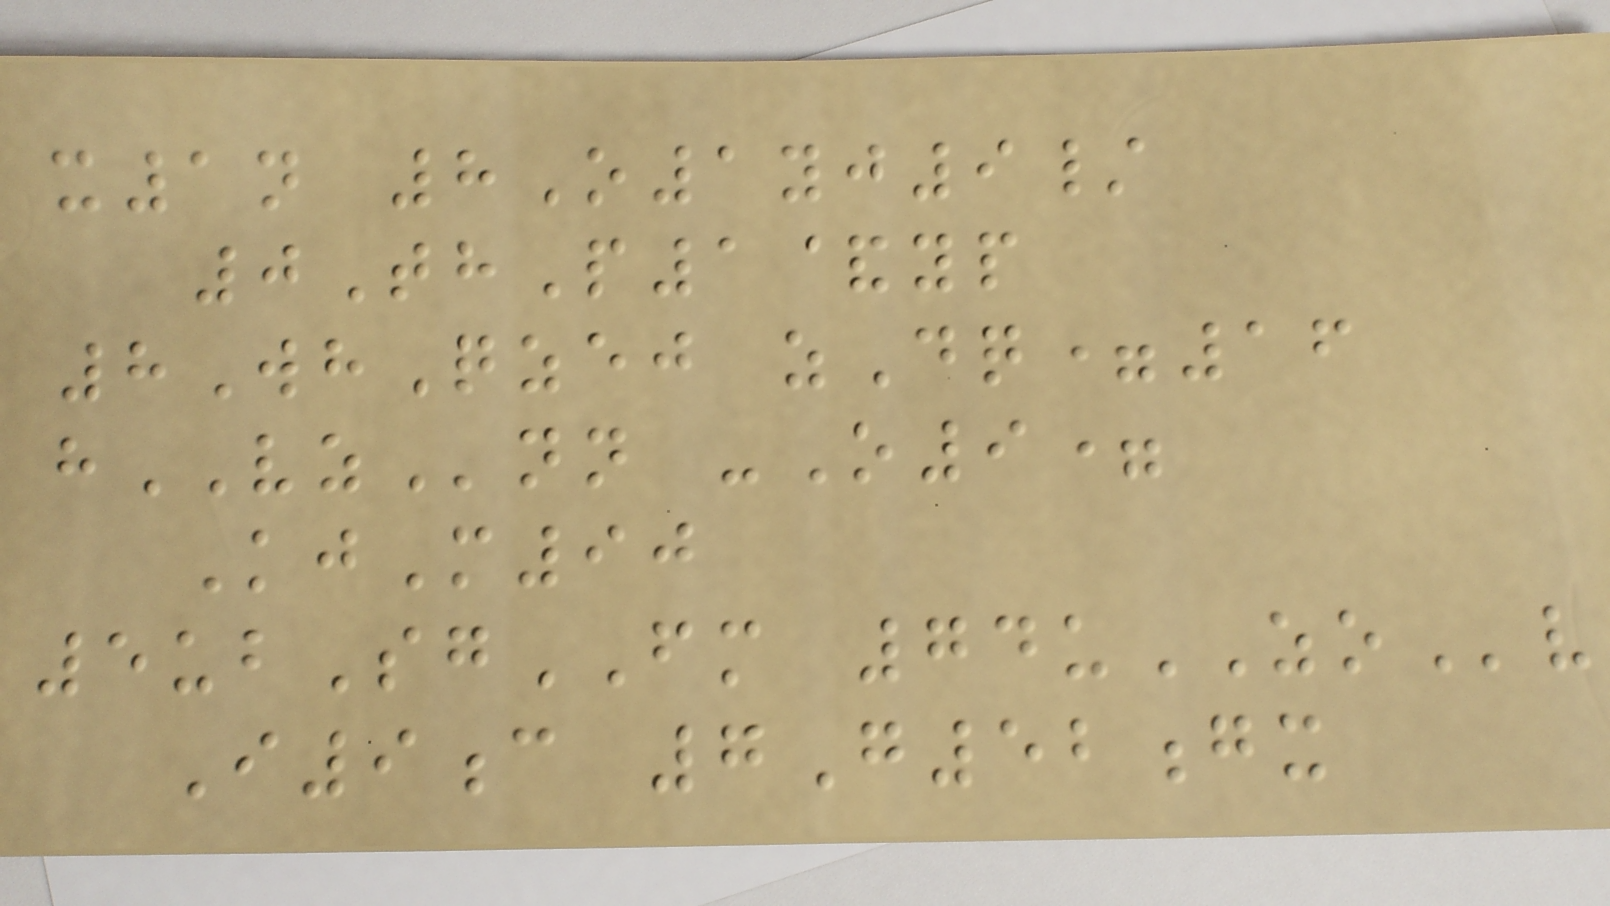x1n 8O1yj9/
0ThP1&yp
8WhQzej zDq=16
hVZnn -O9=
KjM90
5ubSgFM 74uZOv
I9c 7G52gx
